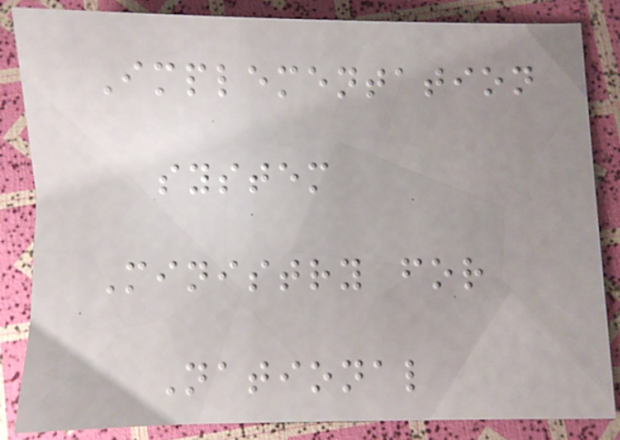Implementation
system
Ministry for
National
